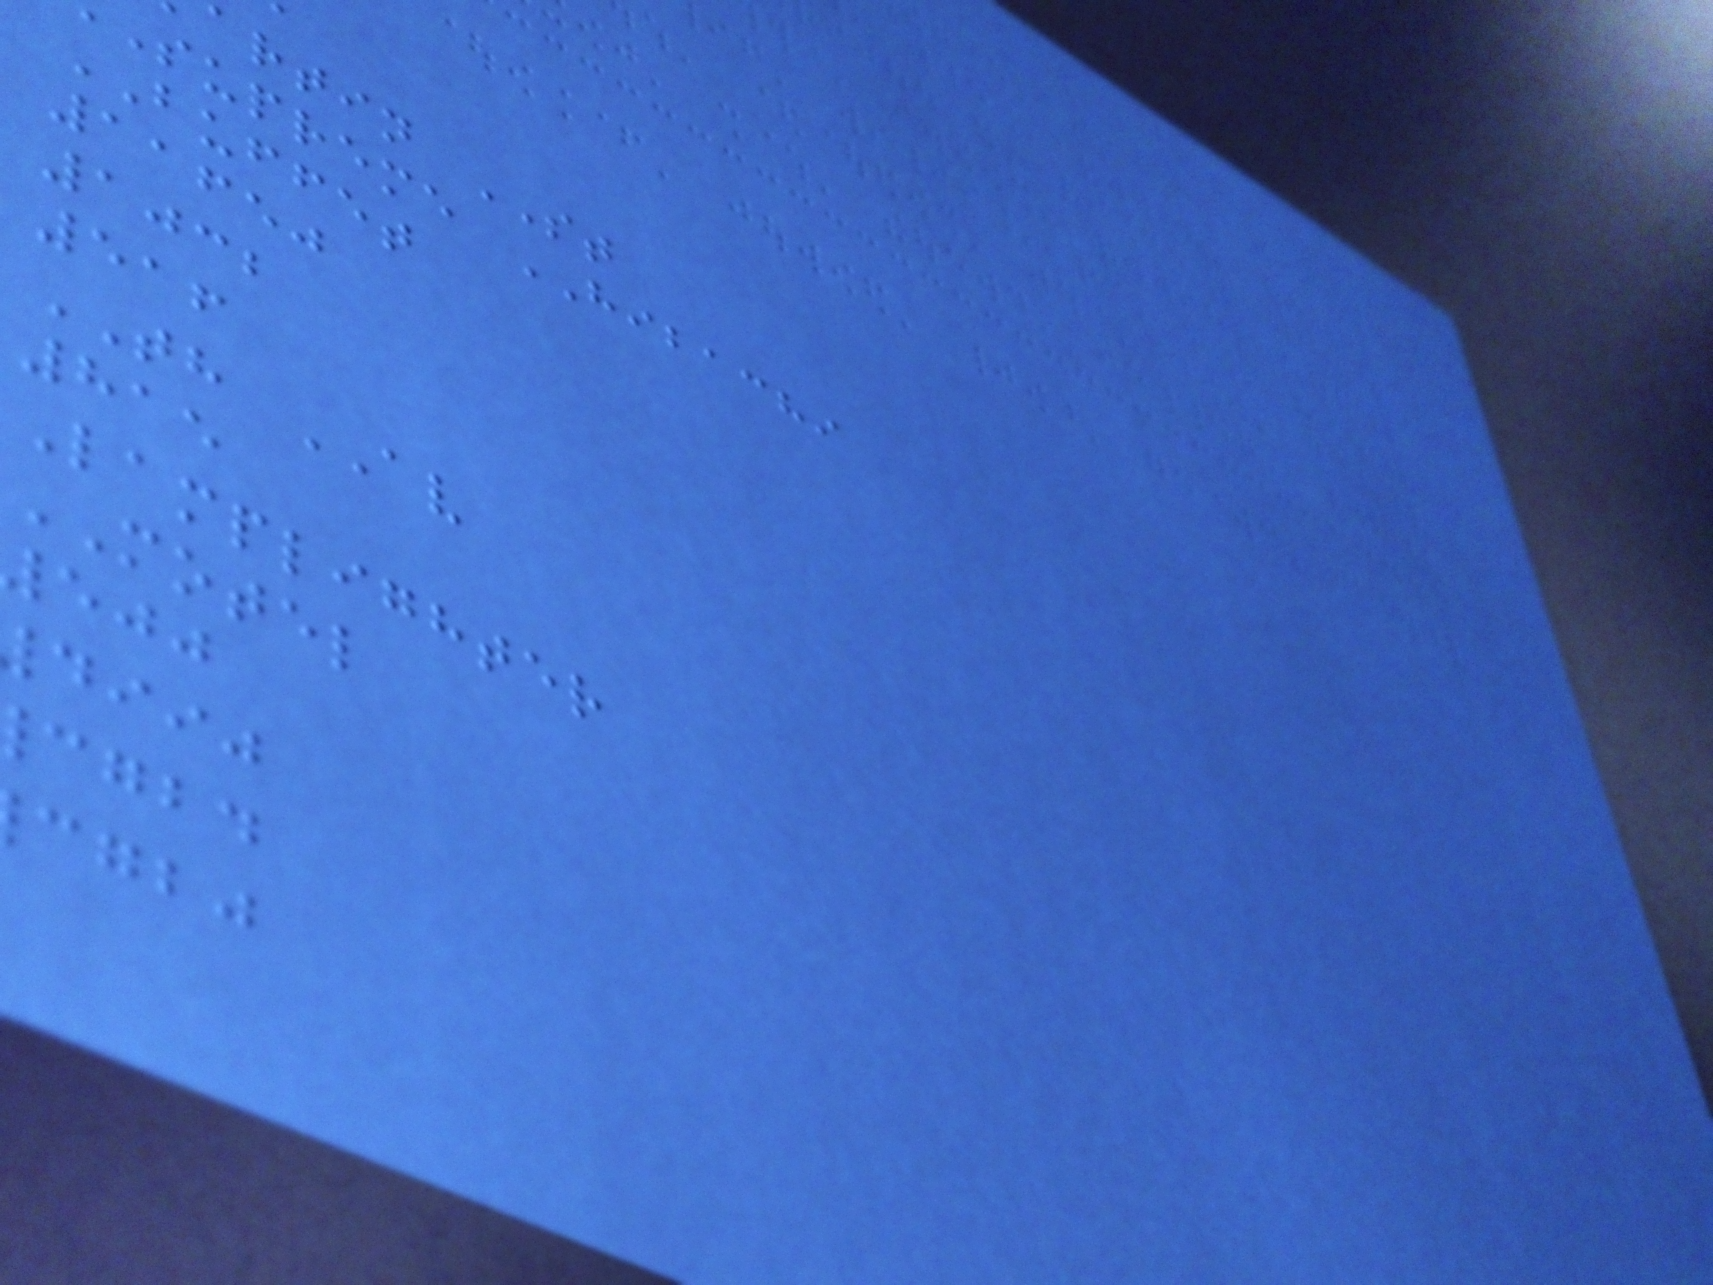artin ST
supreme HIBACHI
BUFFET
11650
1032
516
TH AV
815
Lamplighter
MOTEL
diij
cgbd
cgbj
